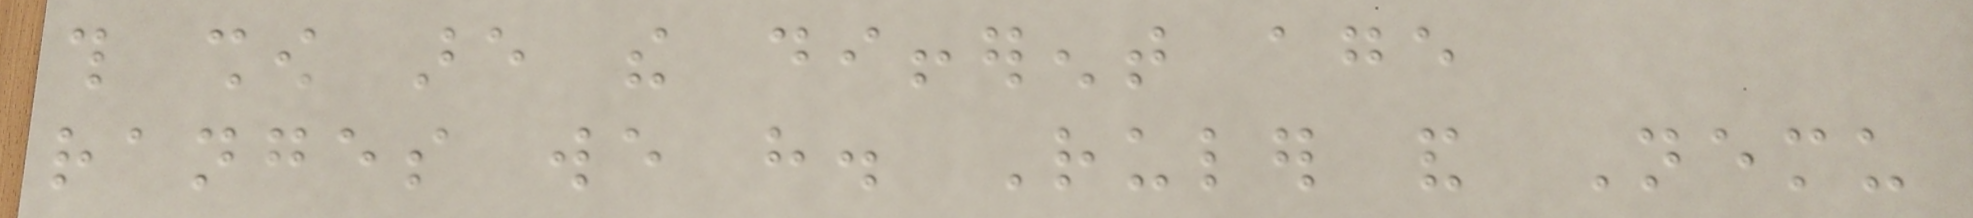this show are the different age
ranges we have. Ruler and Nemu
